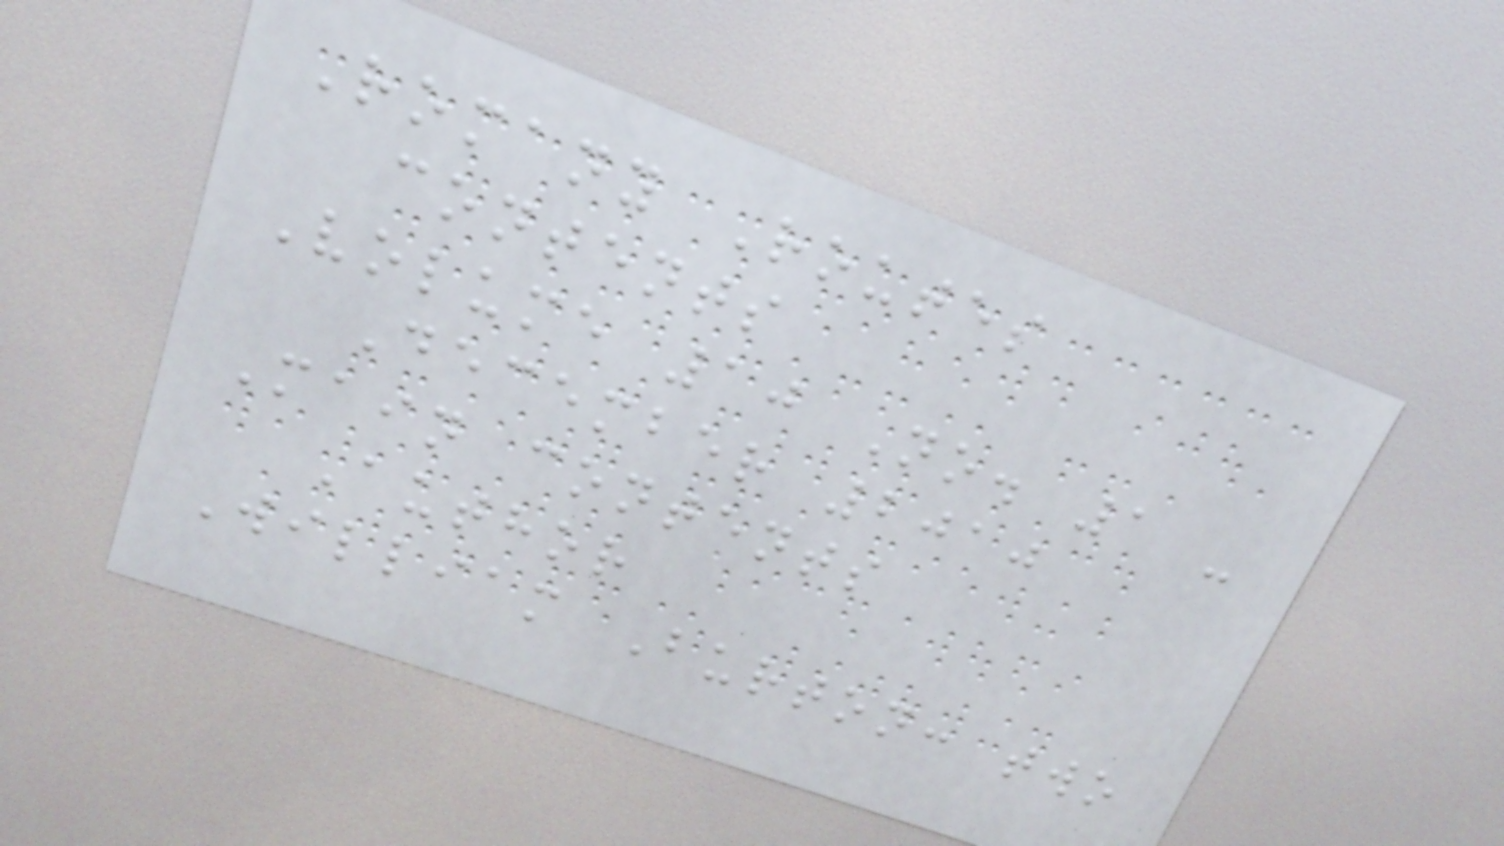Romany Routes
contents
Volume 10 No. 1 -
December 2010
Main contents
Author
William Burton: two
